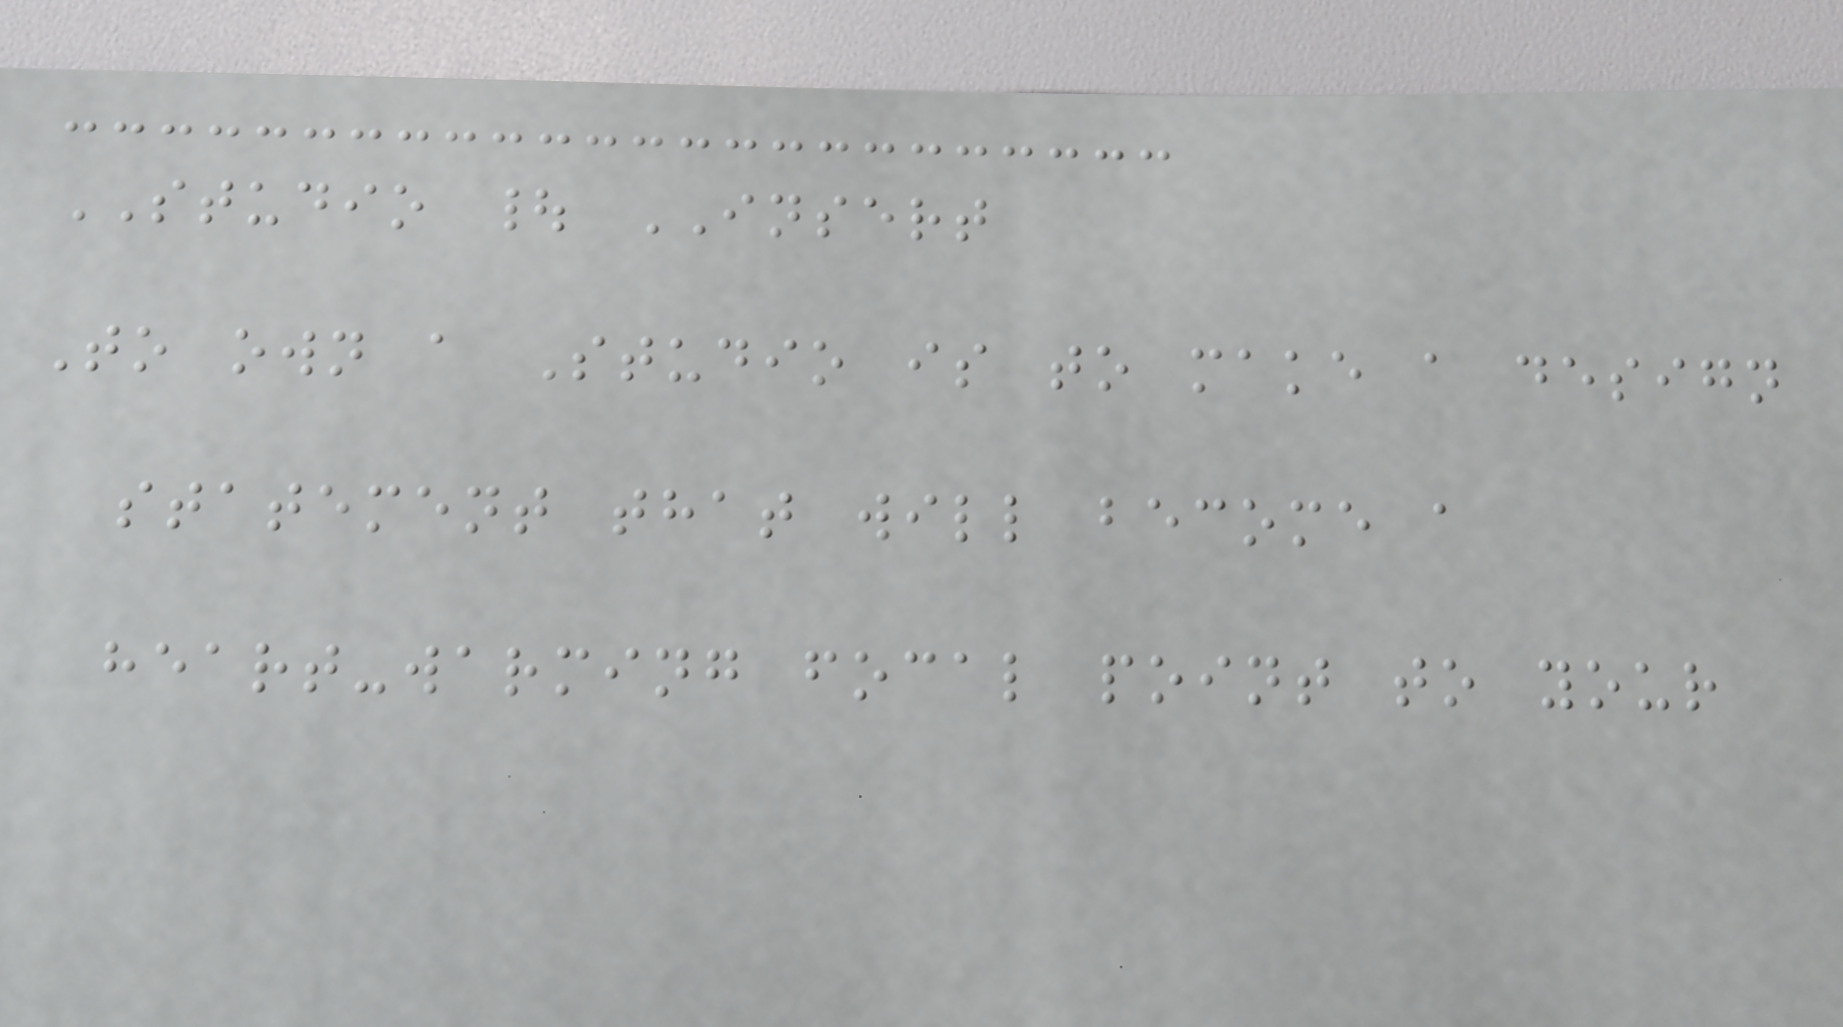STUDIO | INSERT
To own a Studio is to make a design
statement that will become a
heart-warming focal point to your
